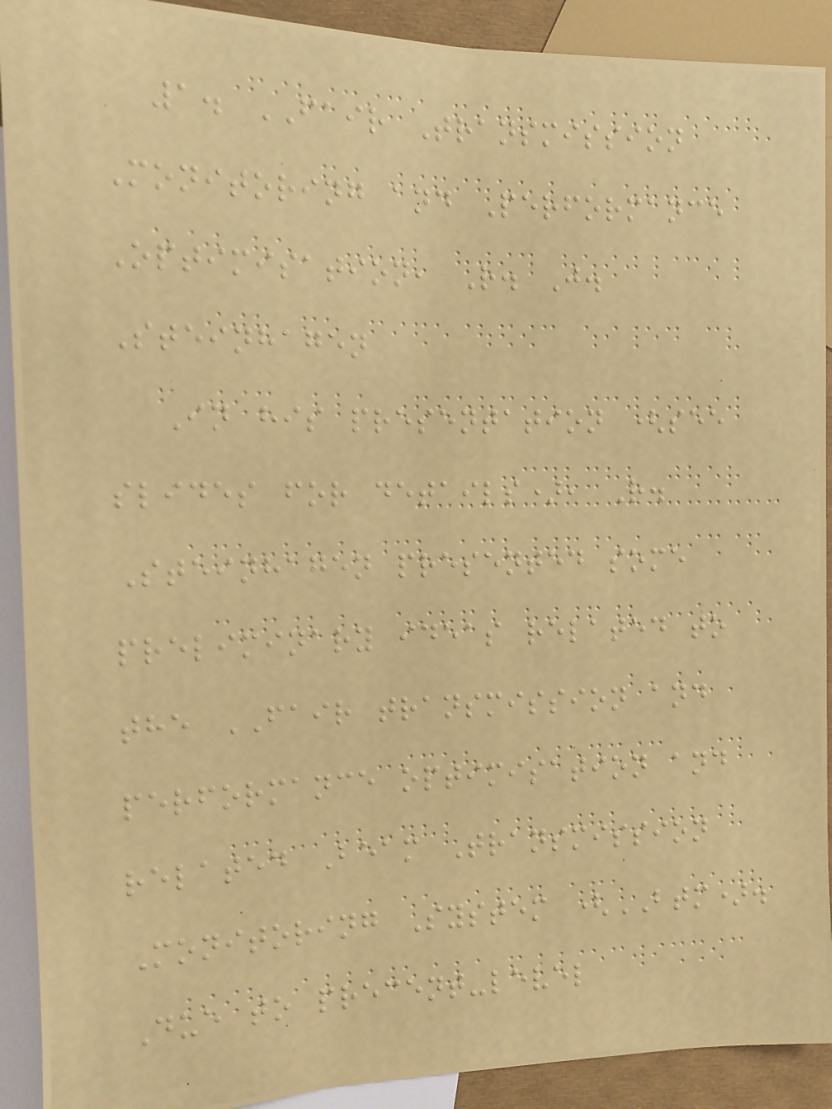1. FAIR Transmission
Monitoring and Performance
Optimisation, R. J.
Steinhagen
In his presentation (see
slides for details), R.
Steinhagen presented some
preliminary ideas related to
the FAIR transmission and
performance optimisation and
related Beam Transmission
Monitoring System (BTM).
Due to precent-level
